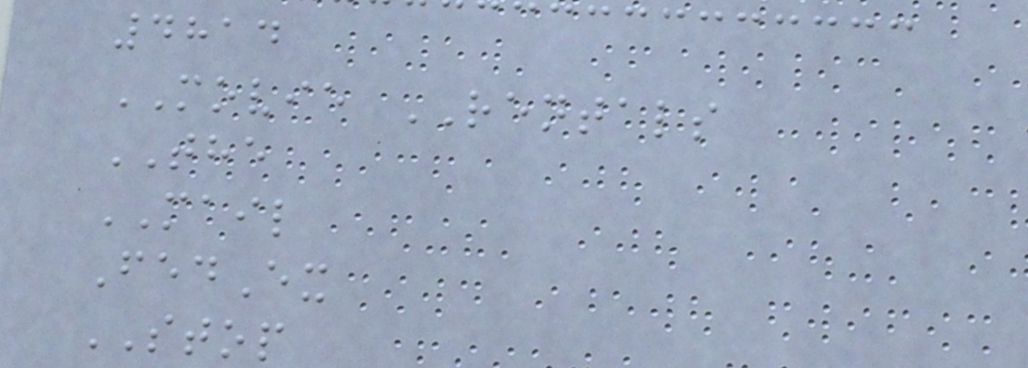4814
MOVIE RENTALS
THE
MAIL
FedEx
STOP
